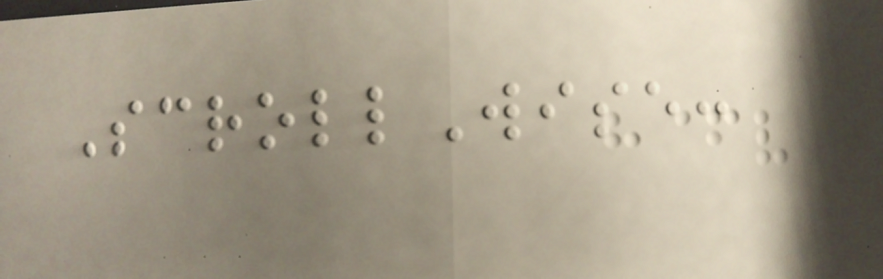ScrollWise:
